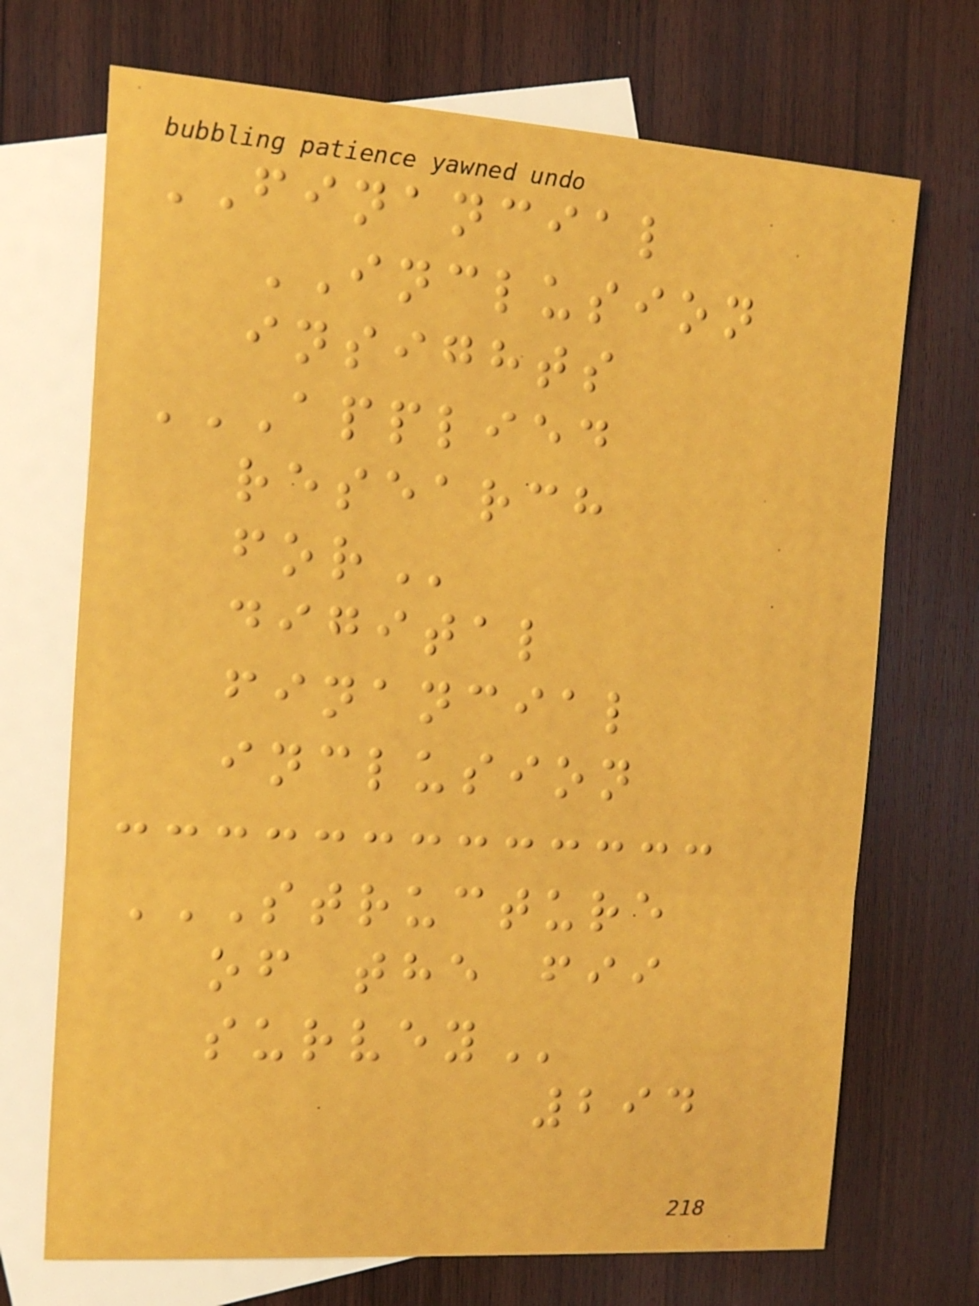FINANCIAL
INCLUSION
insights
APPLIED
RESEARCH
FOR
digital
financial
inclusion
STRUCTURE
OF THE FII
SURVEY
294
